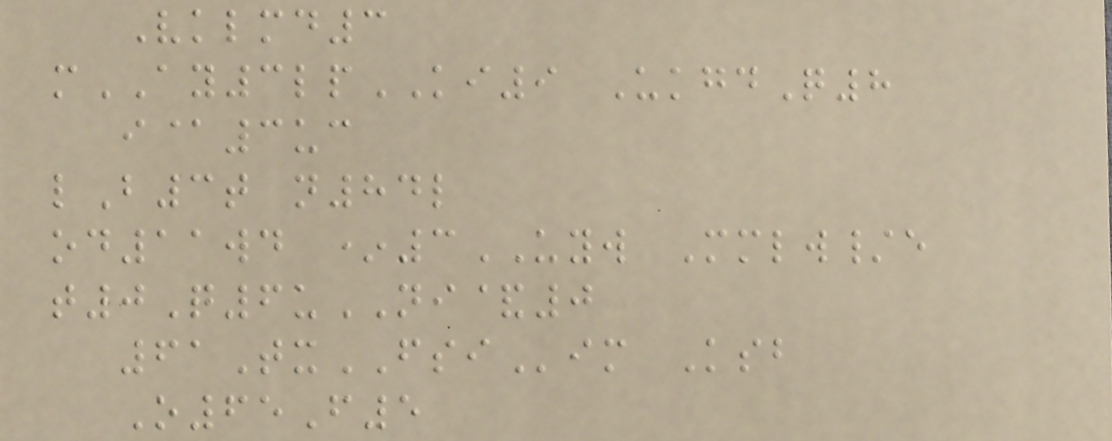Vklmd3
mAY3lpKI9 UkgdQ8
i@3uc
lB3t n84l
od11wd *3UYW Mmlw/e
t0Q6uNI&0
61TxFSIim Ksb
O65F5
